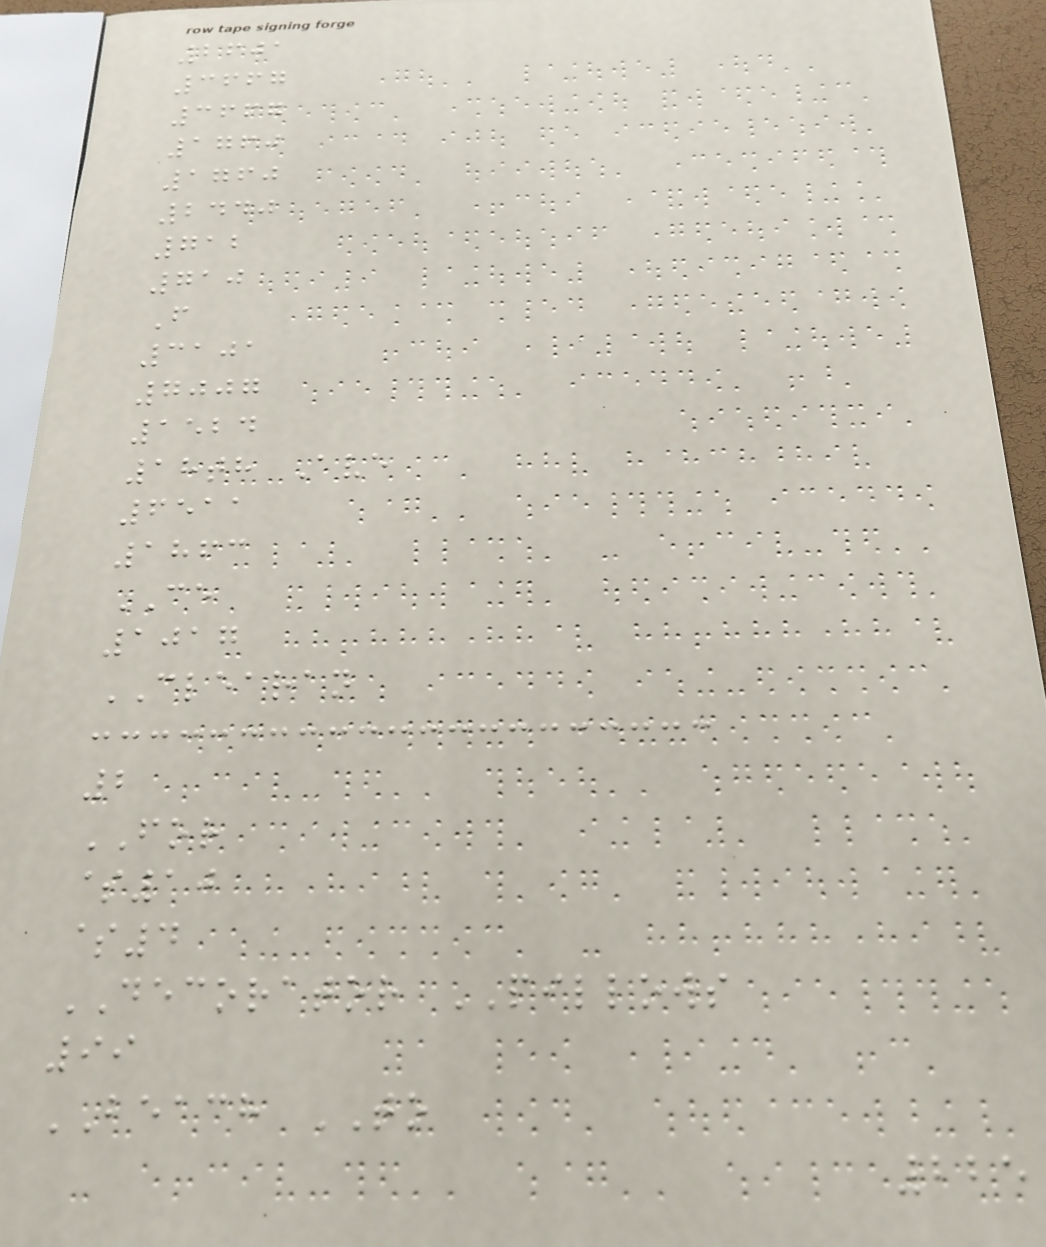2601
3667
3667
1760
1760
2440
712
710
F
3101
7007
1524
18th Ave
6511
1863
CE
1017
CLEARAN
2
FOR
$10
$4
DECORATOR PILLOWS
99
BEACH TO
225
